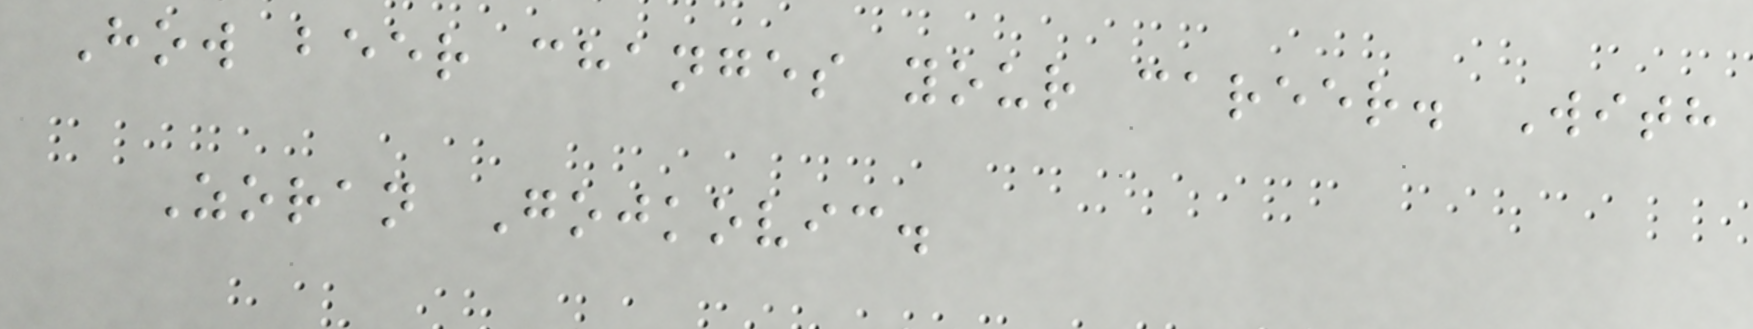How beer changes your career. With
Zoran Gojkovic.
